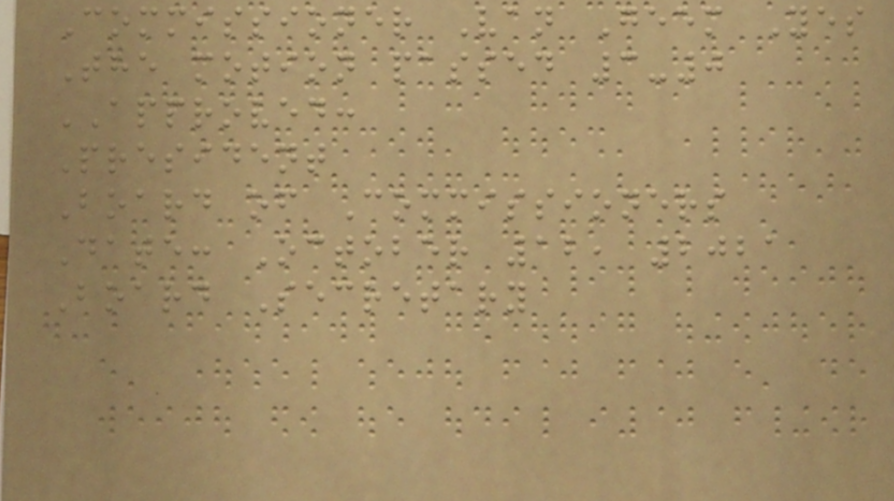Commissioner Van Geem Yes
The motion passed 3-0
APPROVED:
President
Board of Commissioners
Date: October 12, 2021
Board Secretary
